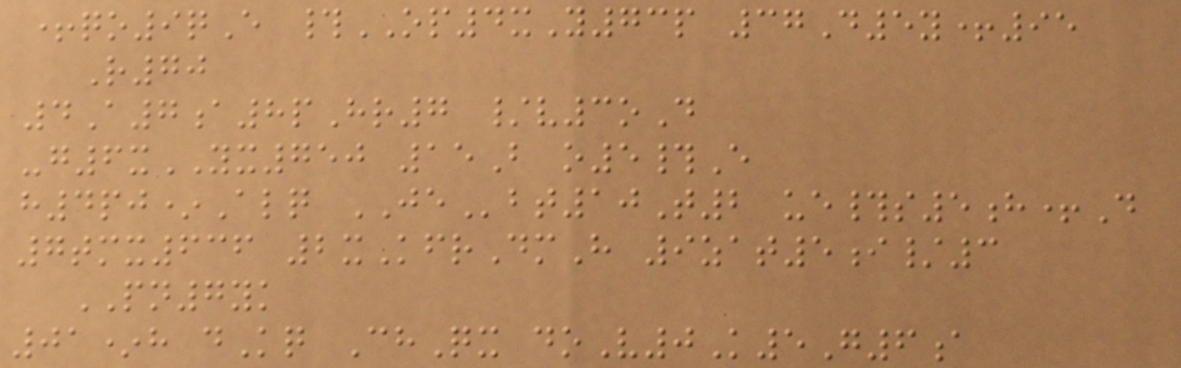+qo9qE #OP4xY73p 37D5y+95
R70
4A7a8pHr7 /v3oD
-g6xYX750 15B o5#E
h4pj*Alq JEbt10T2 ue#s5h+D
7tmx636 2xKfrDmH 9zat5i/3
PN7yk
01*h dKq ChQx doV0K5G6a
